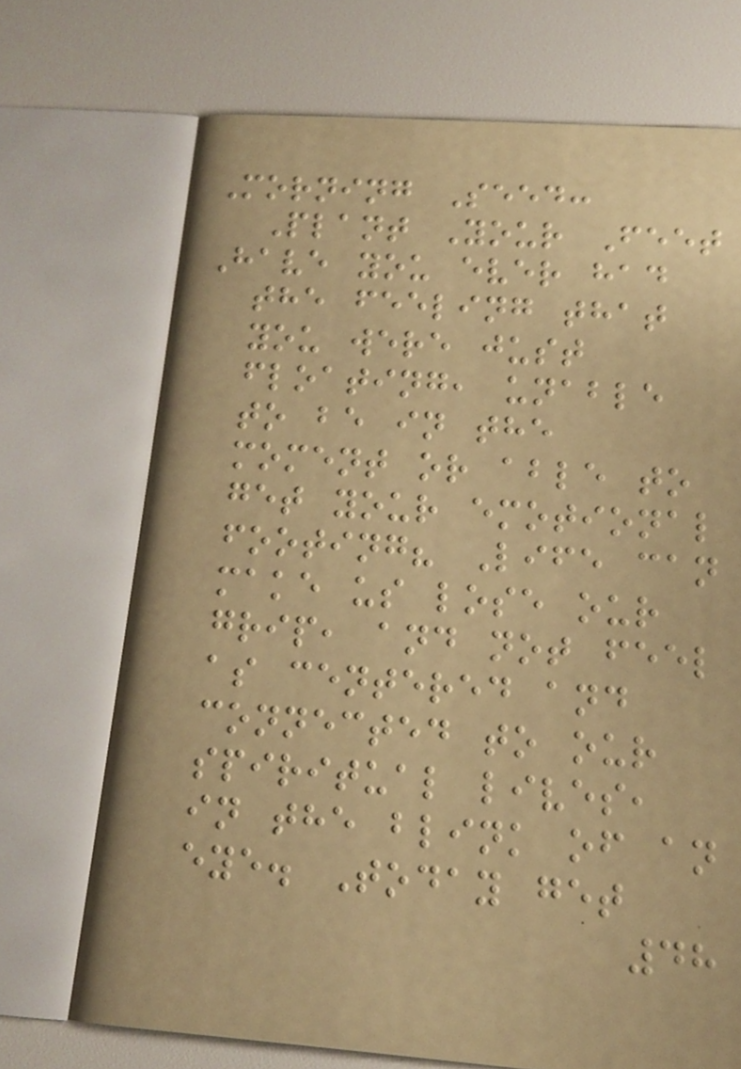Morning Seed:
Plant Your Feet
Have you ever had
the feeling that
you were just
floating, unable
to be in the
moment or able to
get your emotional
footing? Life can
make us lose our
grip, and not feel
as centered and
connected to our
spiritual lives,
in the blink of an
eye. Today get
48
